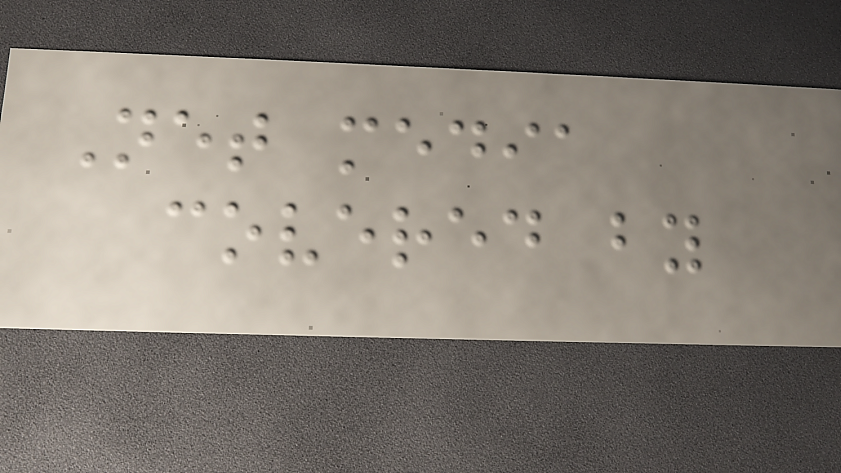Net media
covered by
